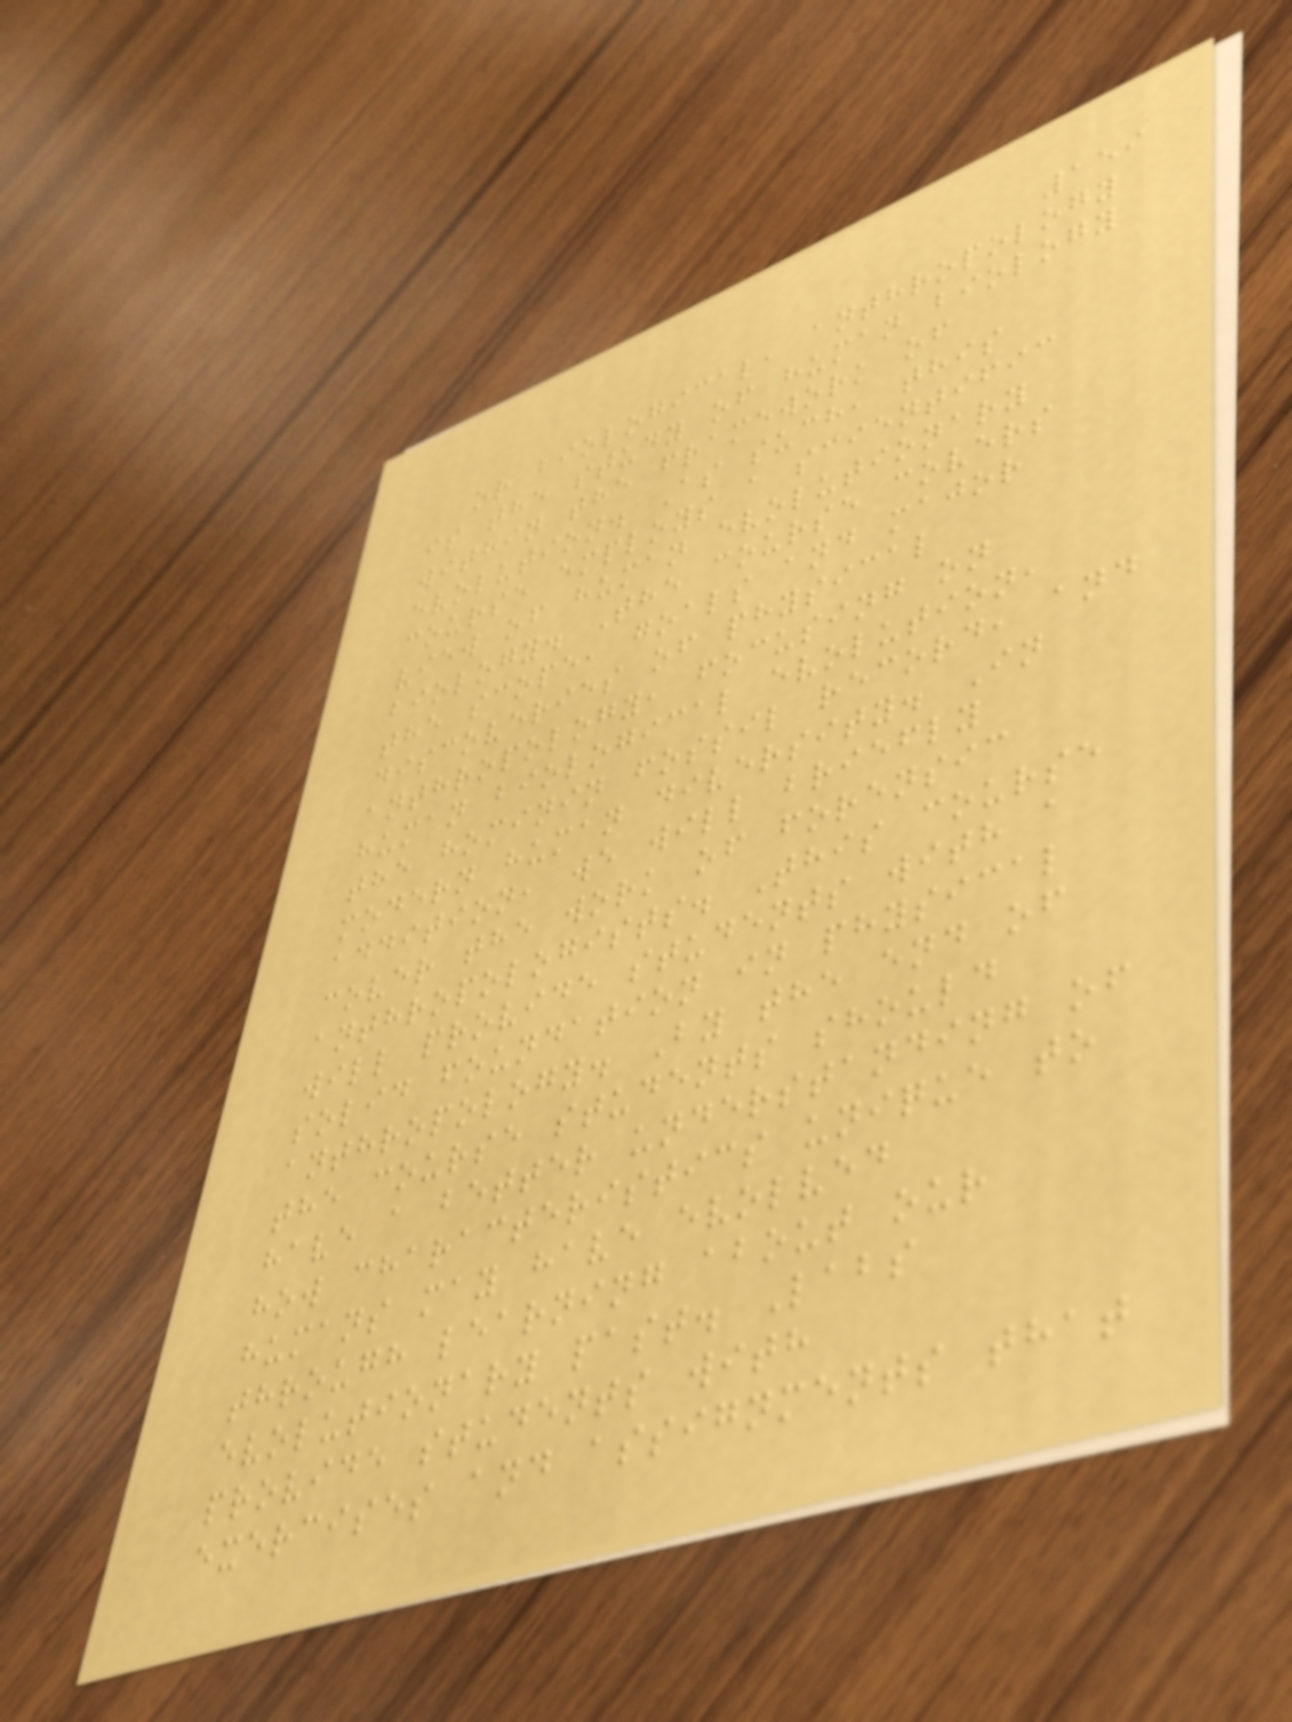159
or biological, anthropology
is the study of human biology
within the framework of
evolution. As such, this
course employs a scientific
view of human evolutionary
biology. The course covers
the scope, goals and major
discoveries of physical
anthropology, focusing on
human biological evolution,
the hominin fossil record, and
modern human diversity. In
addition, we will briefly
cover the work of forensic
anthropologists. This course
will provide students with a
solid foundation in physical
anthropology. By the end of
the course students should
have a better understanding of
how characteristics unique to
humans may have evolved
through learning about our
evolutionary past. Labs
provide students with
exercises and assignments that
